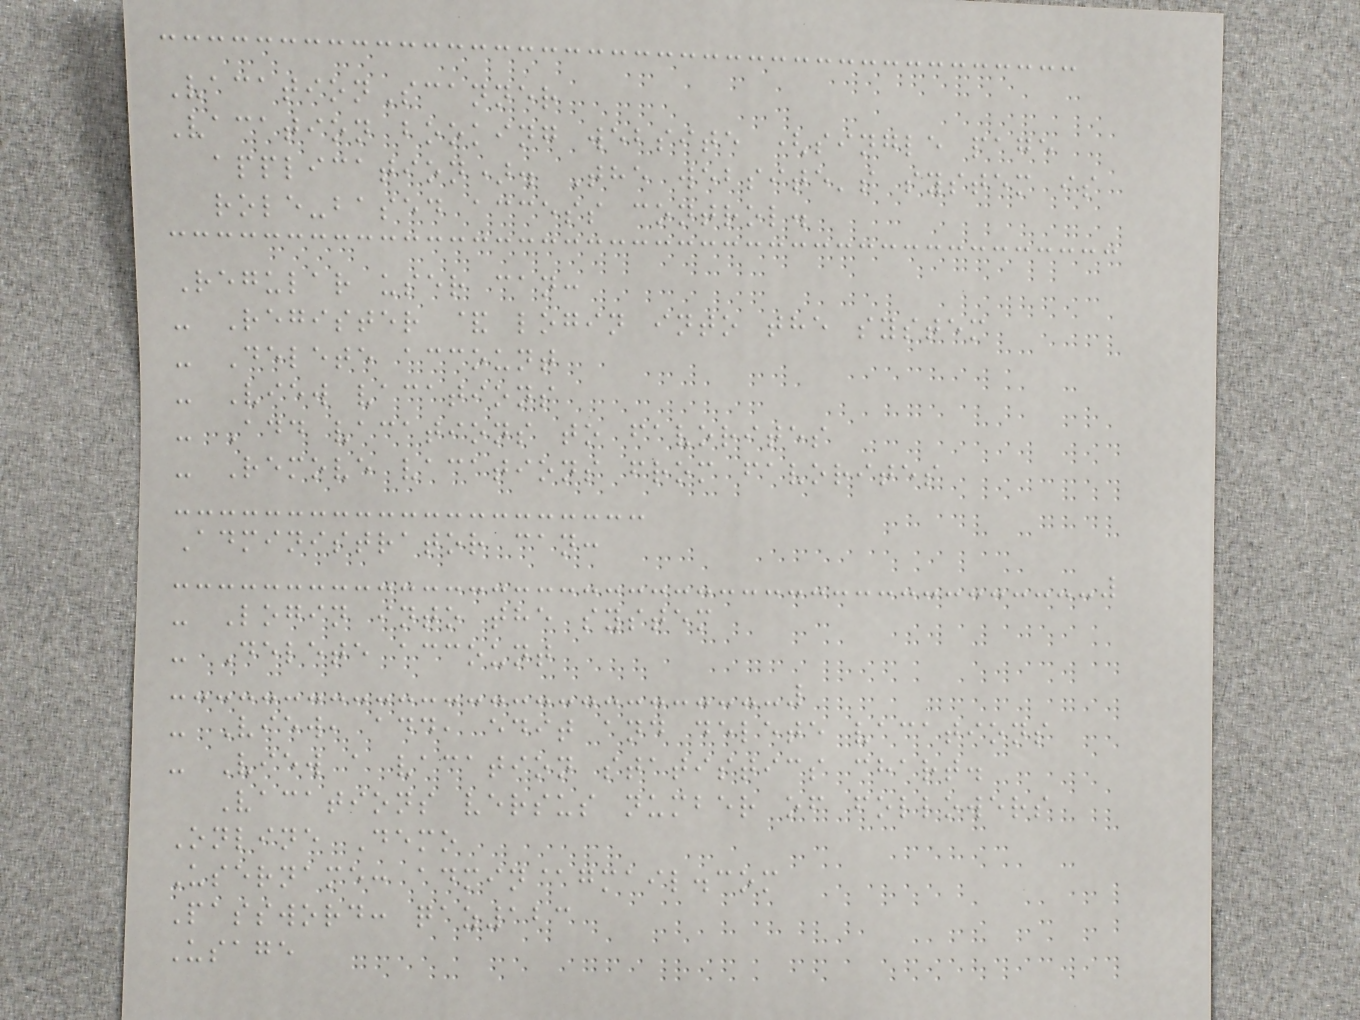VacationScanner
Vacation booking website (single page
application). The website's system is
role-based access control.
Regular user can:
- Register & login into the system
- Delete account
- View vacations
- Add vacations to favorites
- Remove vacations from favorites
Administrator can:
- Login into the system
- Delete account
- View, add, edit and delete vacations
- View a vacation statistics chart.
Vacations versus number of followers
Online Demo
Username: admin@gmail.com
Password: qaz123
Usage
